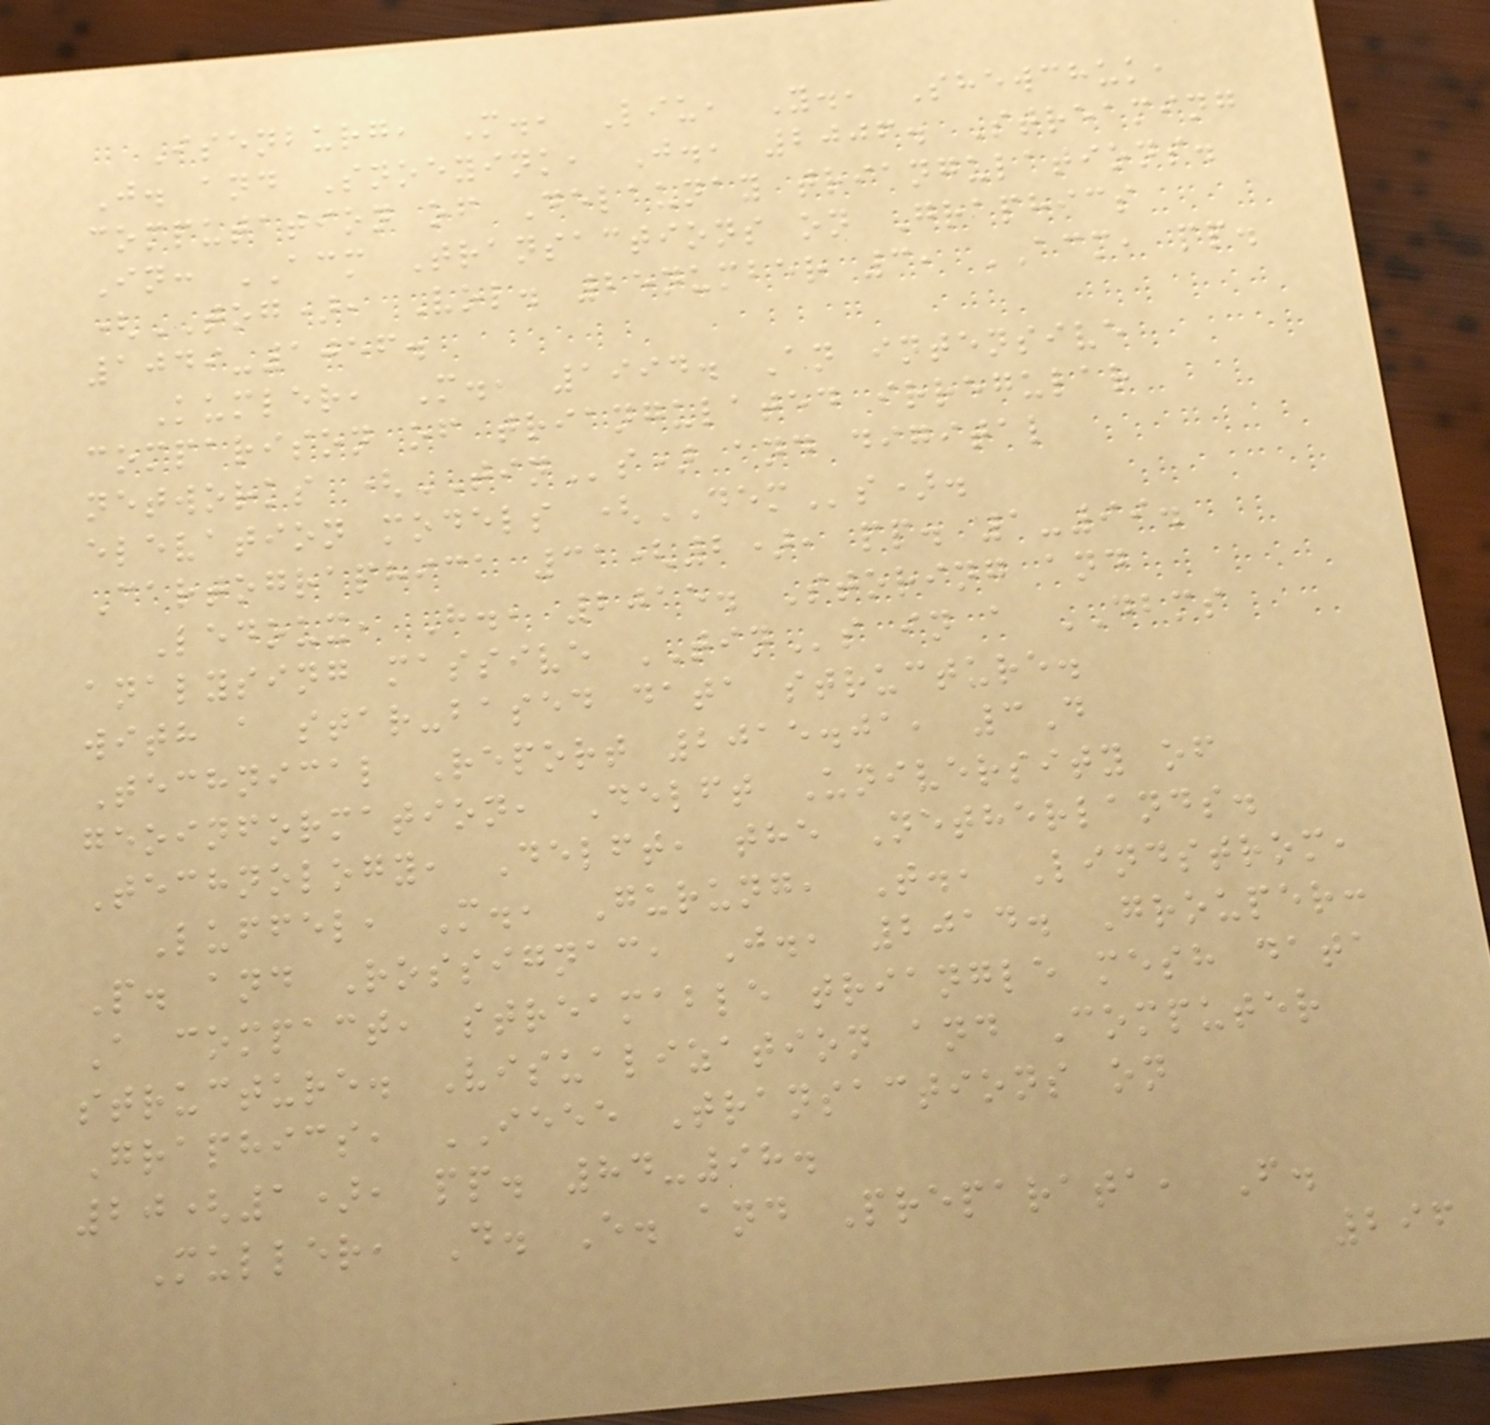Isenburg, M., Liu, Y., Shewchuk,
J. and Snoeyink, J., 2006. Streaming
computation of Delaunay triangulations.
In: ACM Transactions on Graphics
(TOG), Vol. 25number 3, ACM, pp.
1049-1056.
Kumler, M., 1994. An intensive
comparison of triangulated irregular
networks (TINs) and digital
elevation models (DEMs).
Cartographica 31(2), pp. 1-99.
Ledoux, H., 2015. Storing and
analysing massive TINs in a DBMS
with a star-based data structure.
Technical Report 2015.01, 3D
geoinformation, Delft University of
Technology, Delft, the Netherlands.
Luffel, M., Gurung, T., Lindstrom,
P. and Rossignac, J., 2014. Grouper:
A compact, streamable triangle mesh data
structure. Visualization and Computer
Graphics, IEEE Transactions on
20(1), pp. 84-98.
Muller, D. E. and Preparata, F.
296
